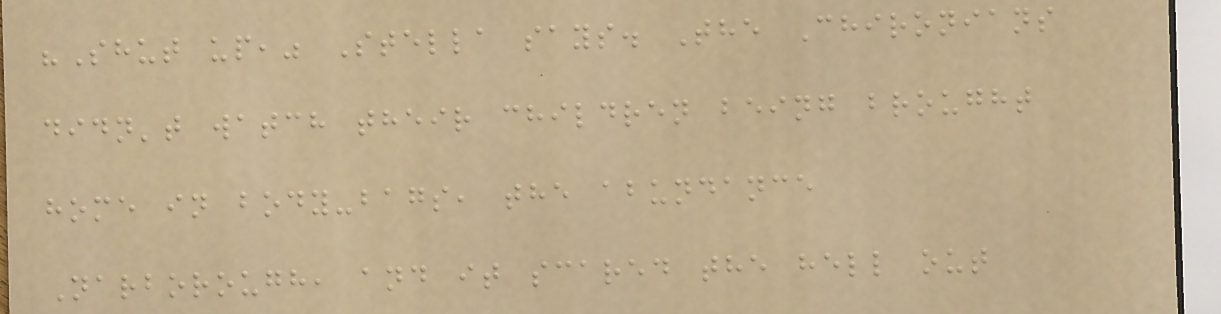"Shut up," Stella says. The Chironians
didn't watch their children being brought
home in body-bags, the abundance
Narborough, and it scared the hell out
